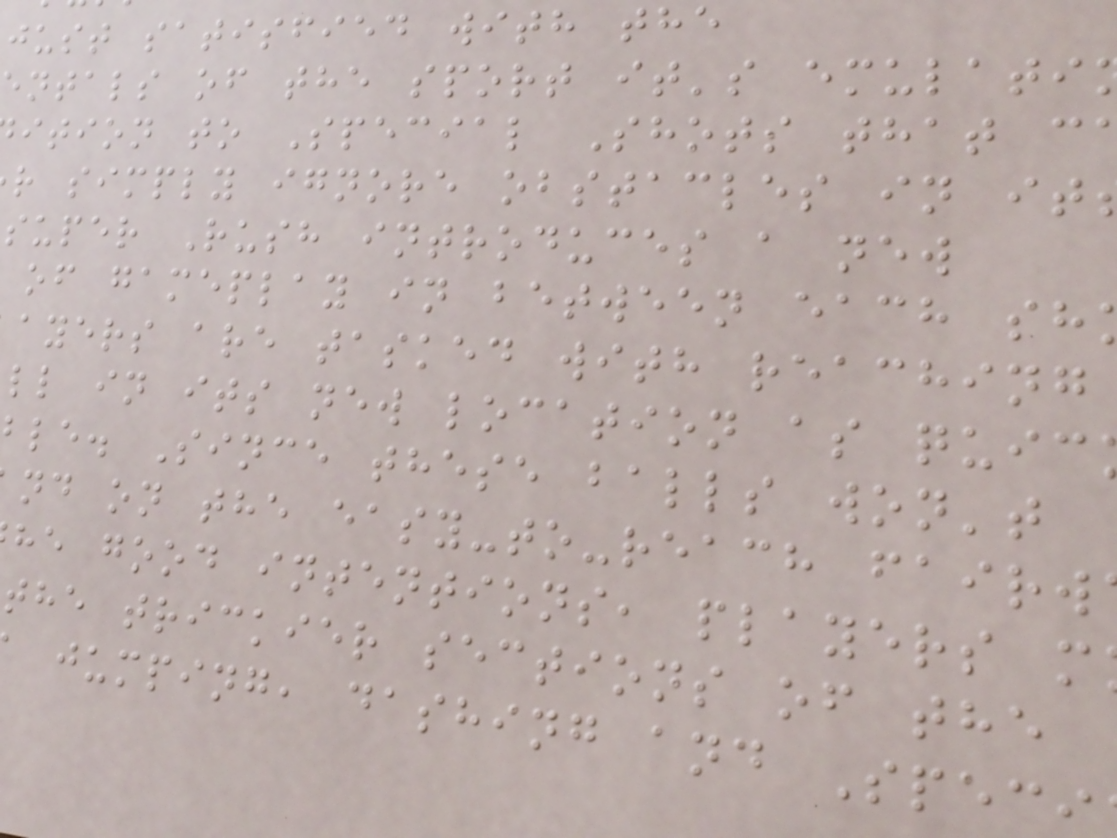just satisfied with the
entals of the sport it's emulati
ition to Special Shots that c
r simply ignore obstacles in it
super Rush introduces a new
of gameplay in between each sh
ayers are tasked with reaching
ll in its new location as quic
ble. Since these balls won't
nd on the easy-to-reach fairw
he good intentions, players m
the trickier sections of the
jumping, dashing and Spec
